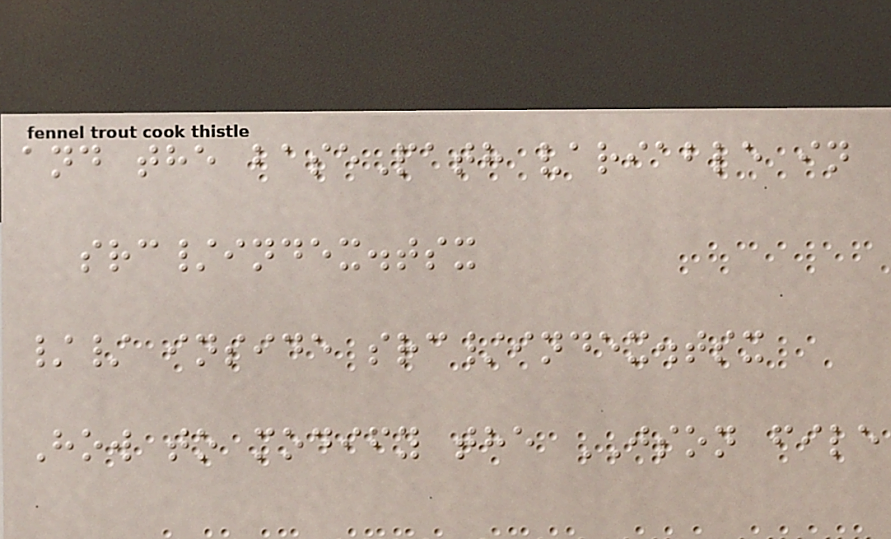and the basePath variable in
src/index.tsx
// inside src/index.tsx
How to modify the JSON file
